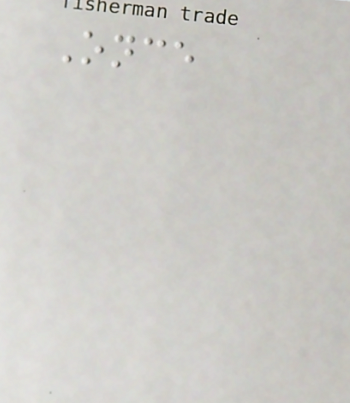Once
